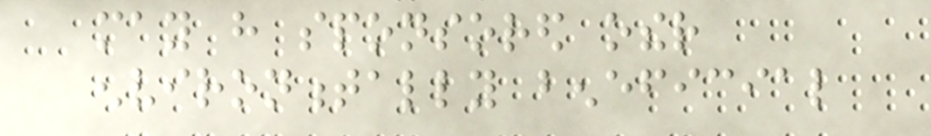may have sponsored other
environmentally beneficial
